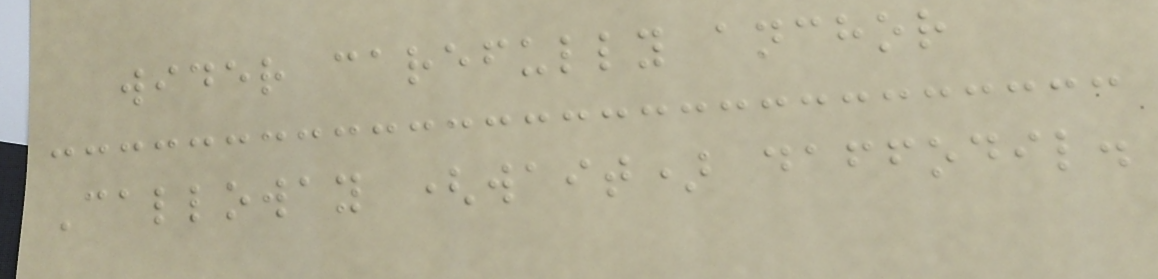wider carefully anchor
Calloway (wait) daffodil.
